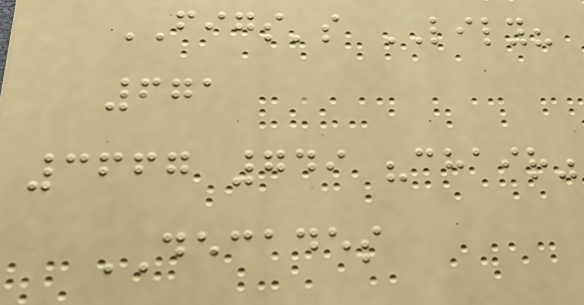FIGS's LILY?
671
3667 749 "chair"
DECADES
